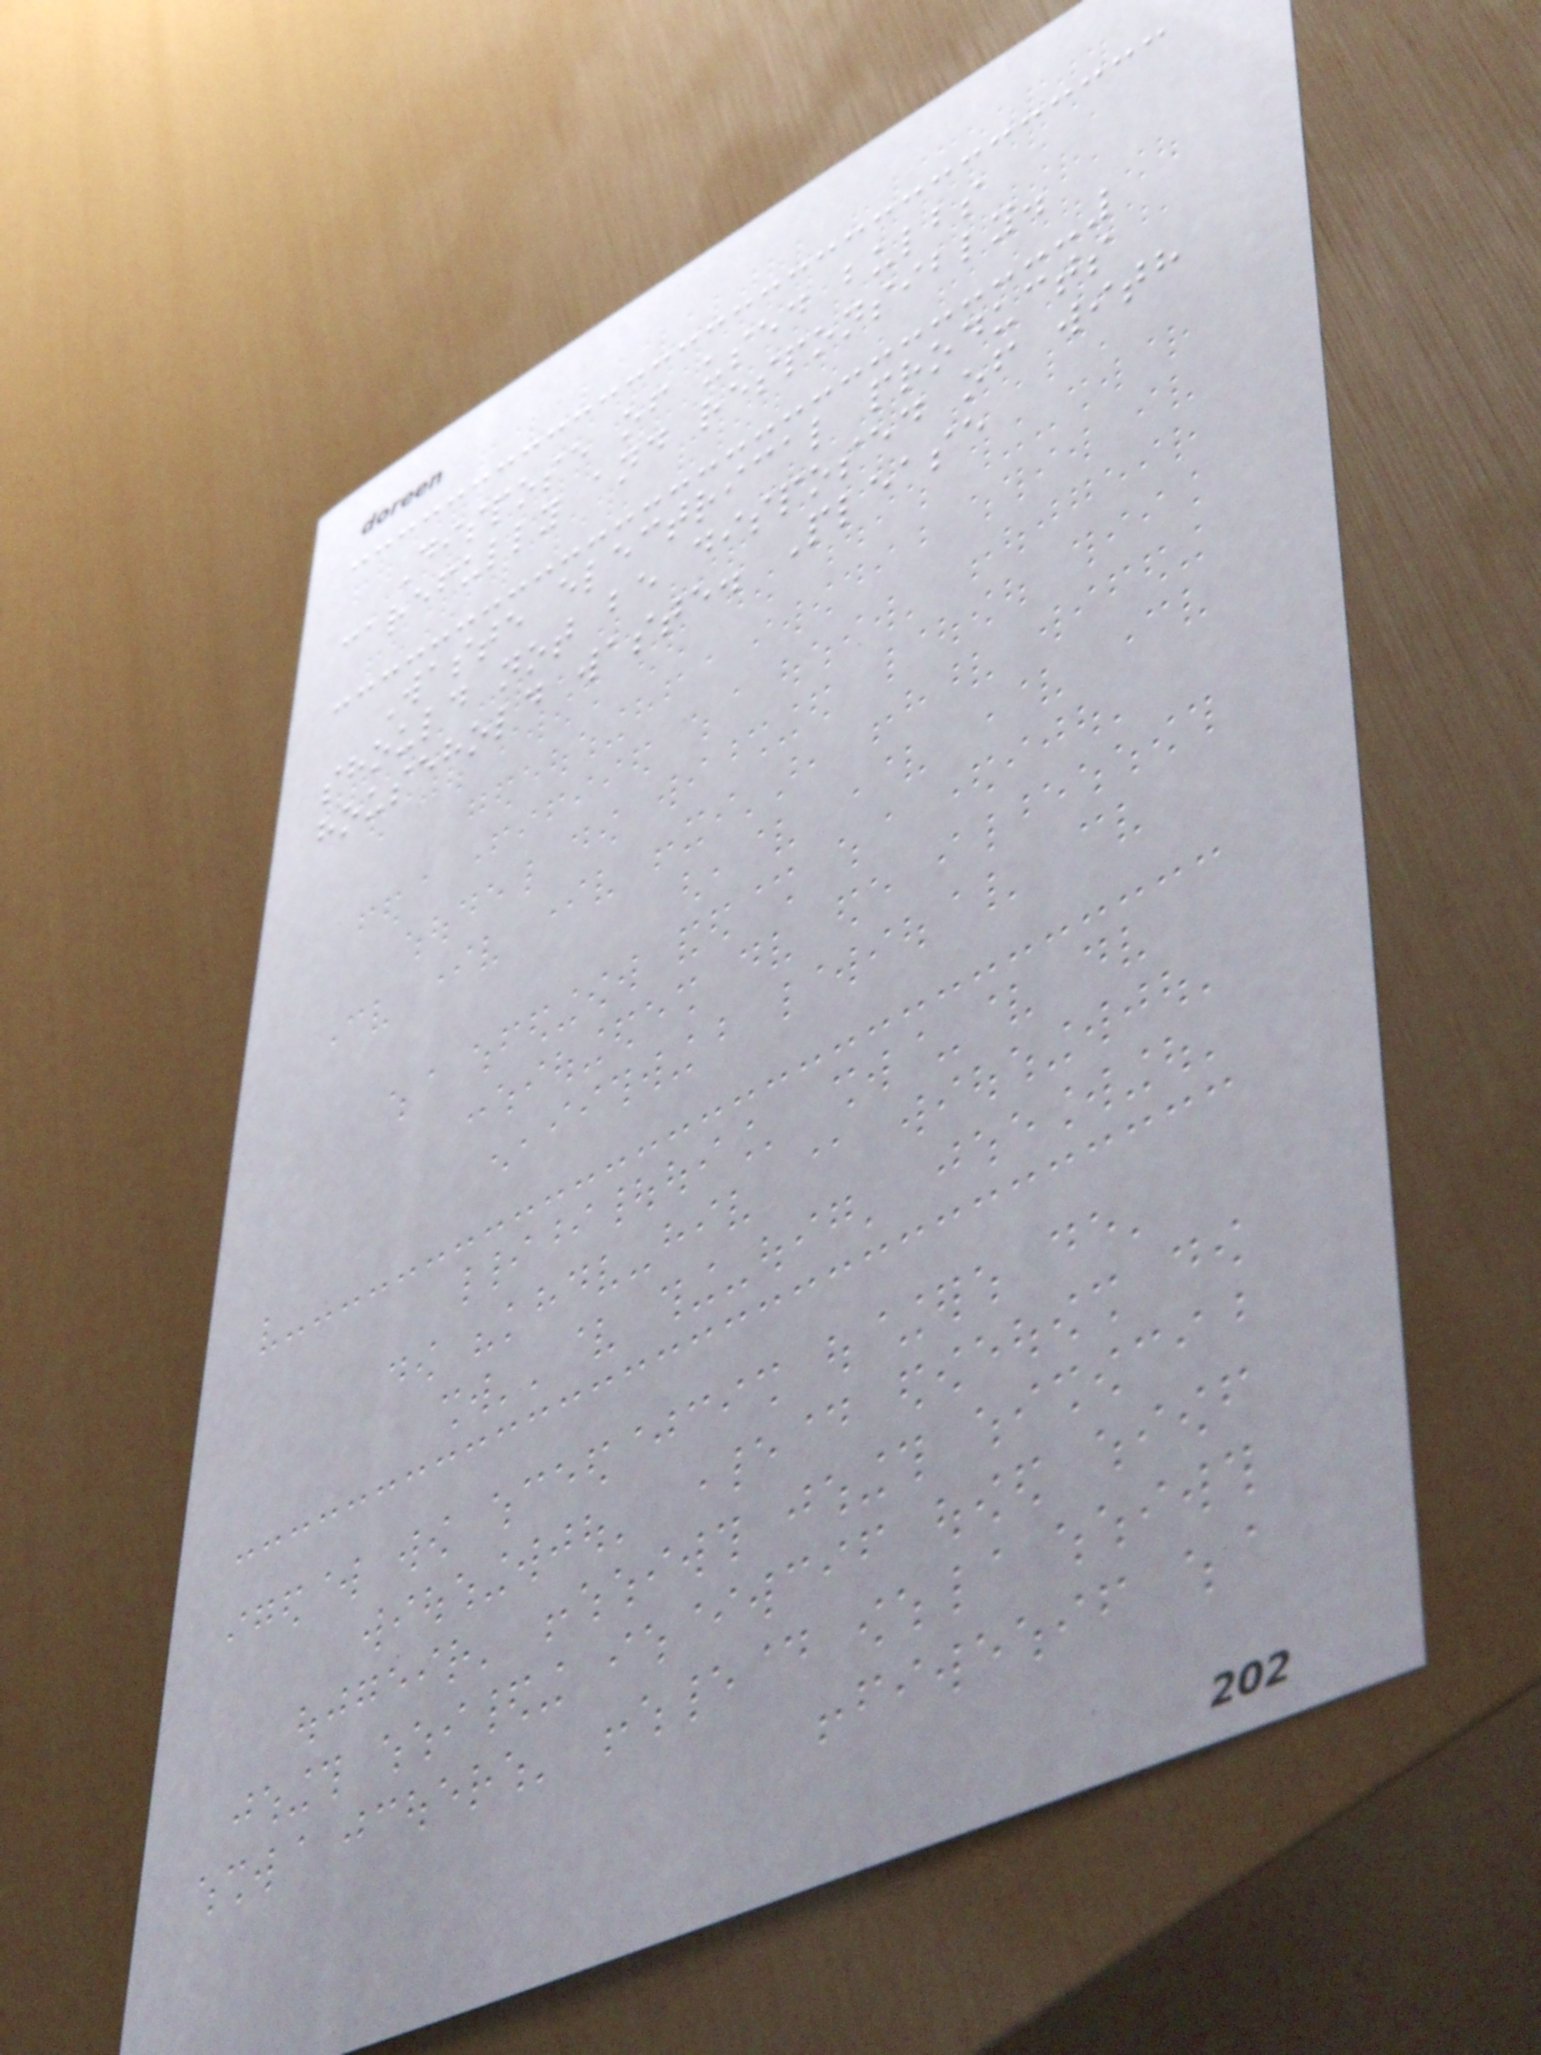Dispose of used bulbs
carefully and responsibly.
Waste electrical products
should not be disposed of with
household waste. Please
